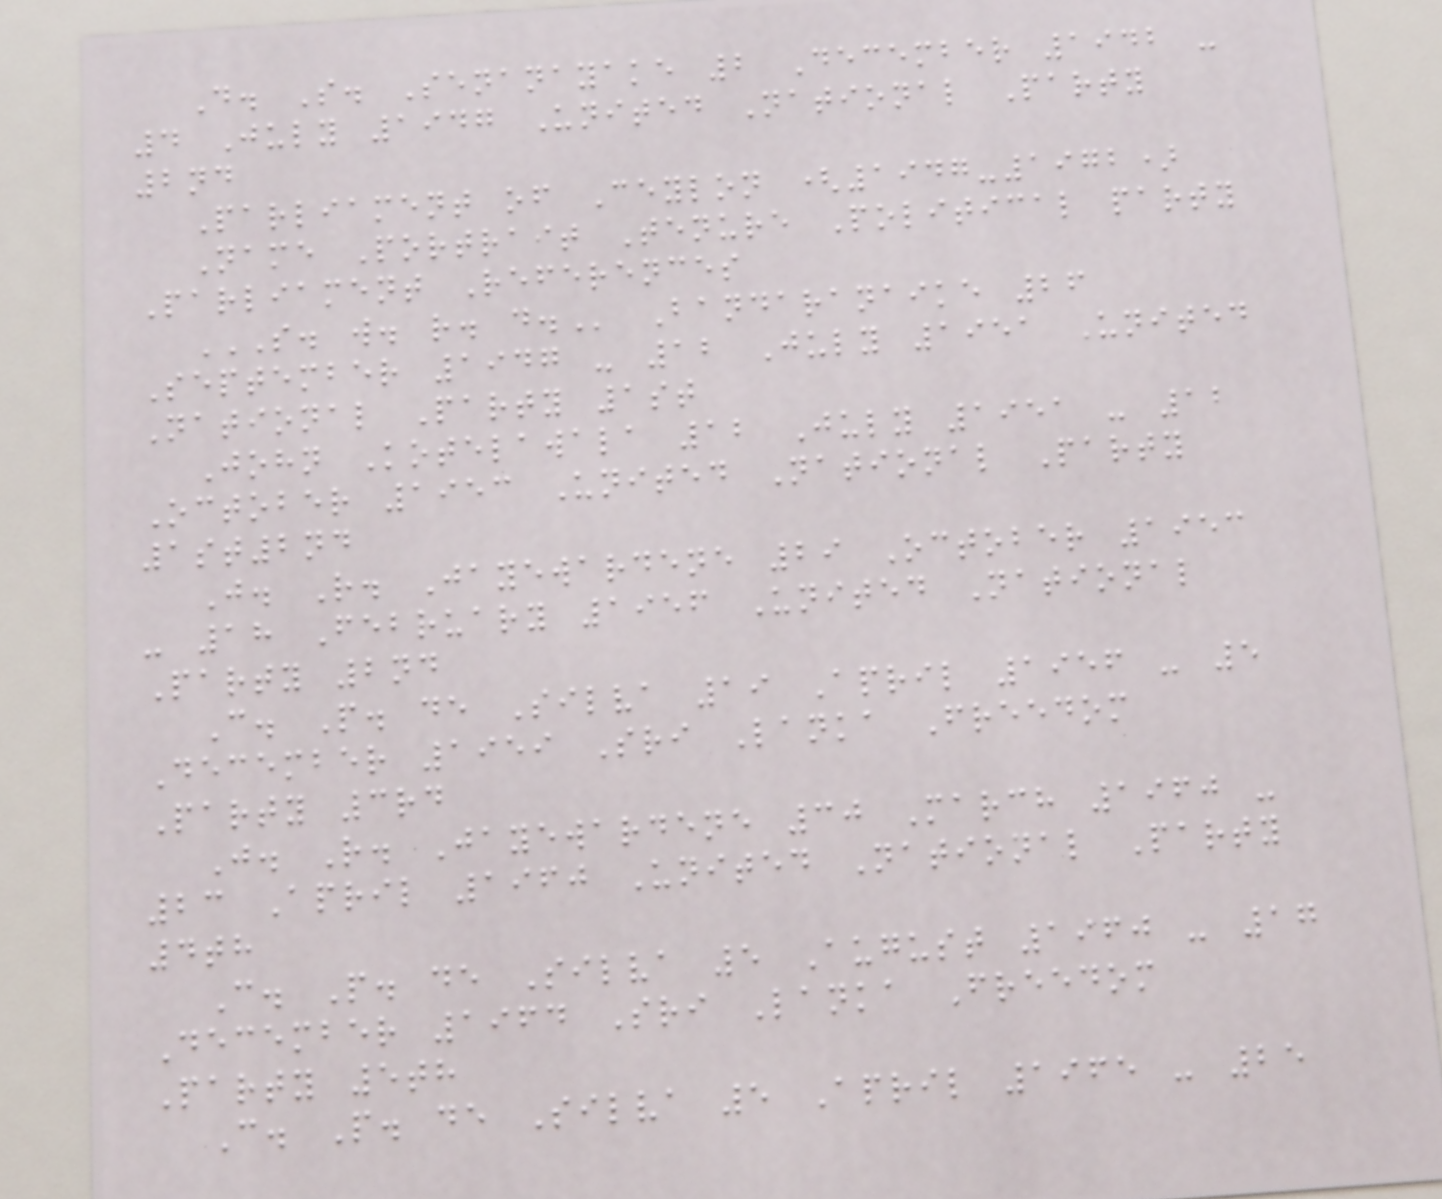D. S. Senanayake 2 December 1942 -
4 July 1947 United National Party
2nd
Parliament of Ceylon (1947-1972)
Name Portrait Tenure Political party
Parliament References
S. W. R. D. Bandaranaike 26
September 1947 - 12 July 1951 United
National Party 1st
John Kotelawala 12 July 1951 - 12
October 1953 United National Party
1st2nd
J. R. Jayewardene 29 October 1953
- 18 February 1956 United National
Party 2nd
C. P. de Silva 19 April 1956 - 5
December 1959 Sri Lanka Freedom
Party 3rd
J. R. Jayewardene 30 March 1960 -
23 April 1960 United National Party
4th
C. P. de Silva 5 August 1960 - 17
December 1964 Sri Lanka Freedom
Party 5th
C. P. de Silva 5 April 1965 - 25
